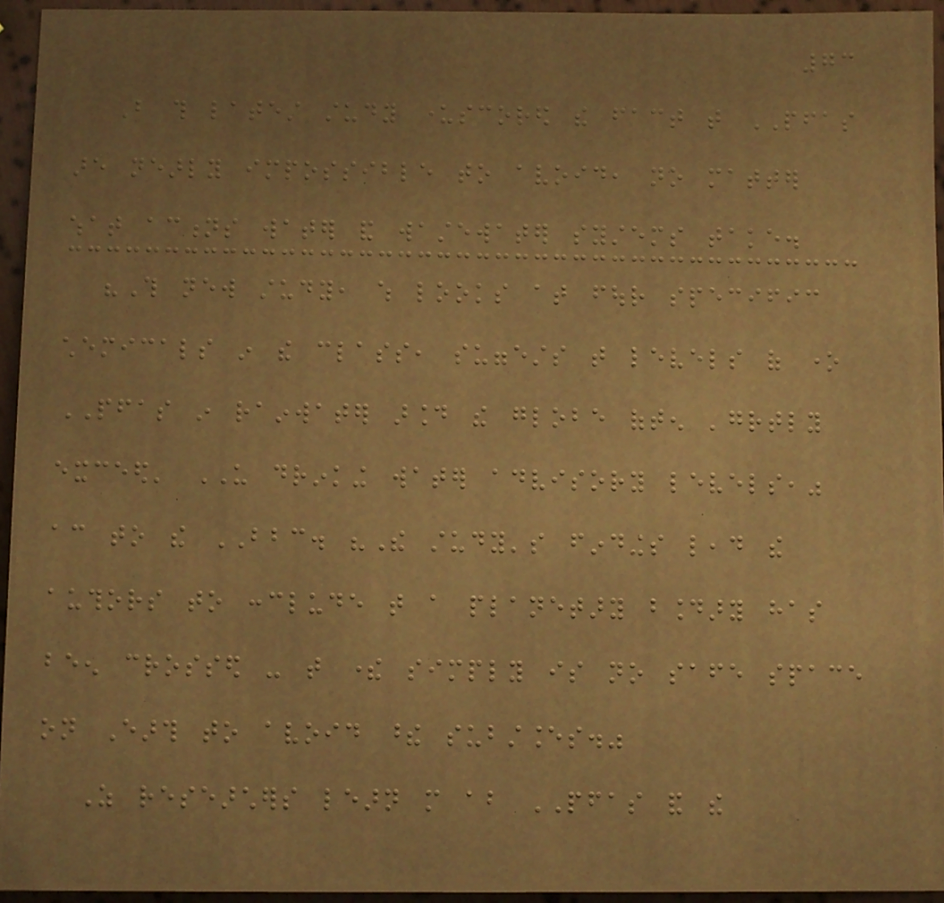73
But this latest study underscored the fact that PFAS
are nearly impossible to avoid, no matter
what actions water and wastewater systems take.
"This new study, which looks at four specific
chemicals in the class, suggests that levels of one
PFAS in rainwater around the globe often 'greatly
exceed' US drinking water advisory levels,"
according to the BBC. "The study's findings lead the
authors to conclude that a planetary boundary has
been crossed - that there simply is no safe space
on Earth to avoid these substances."
As researchers learn more about PFAS and the
